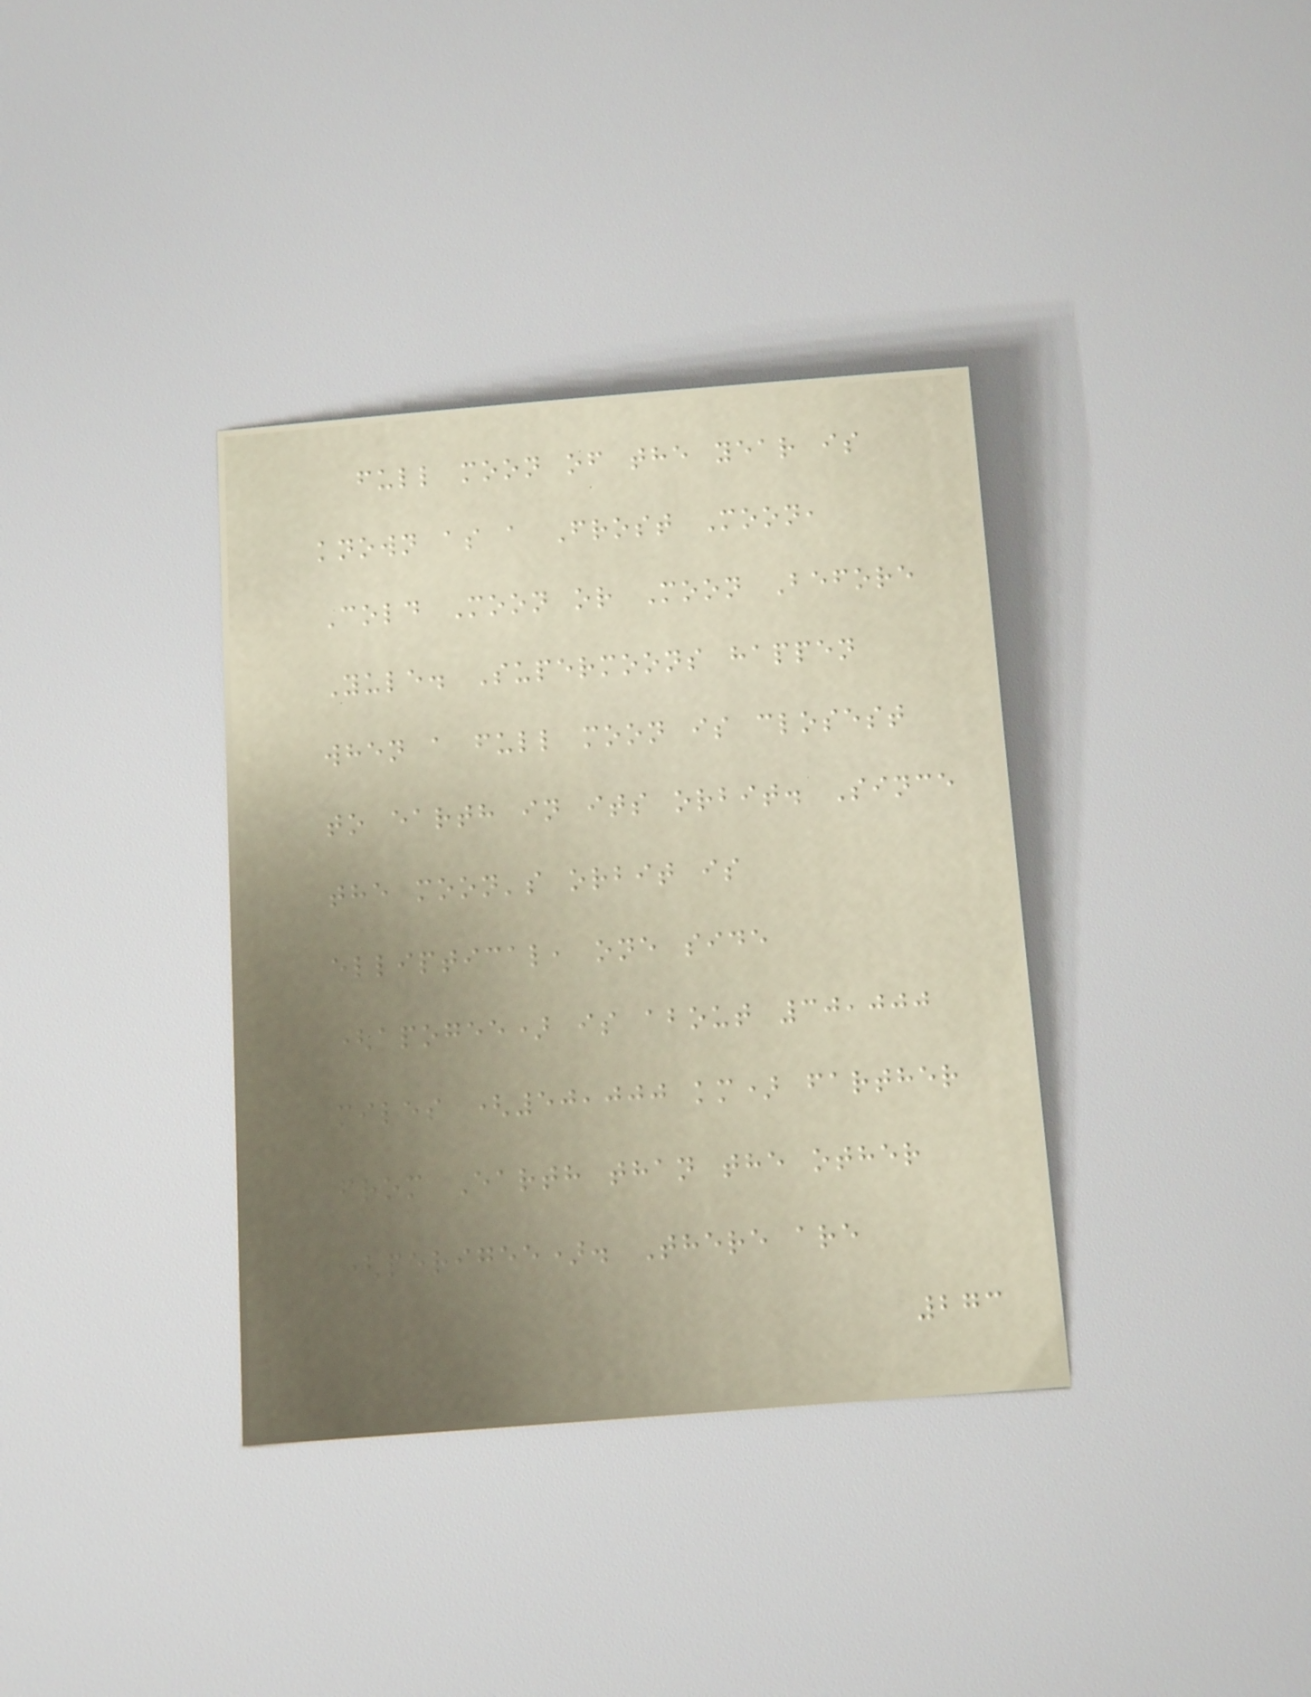full moon of the year is
known as a Frost Moon,
Cold Moon or Moon Before
Yule. Supermoons happen
when a full moon is closest
to earth in its orbit. Since
the moon's orbit is
elliptical, one side
(apogee) is about 30,000
miles (50,000 km) farther
from Earth than the other
(perigee). There are
273
